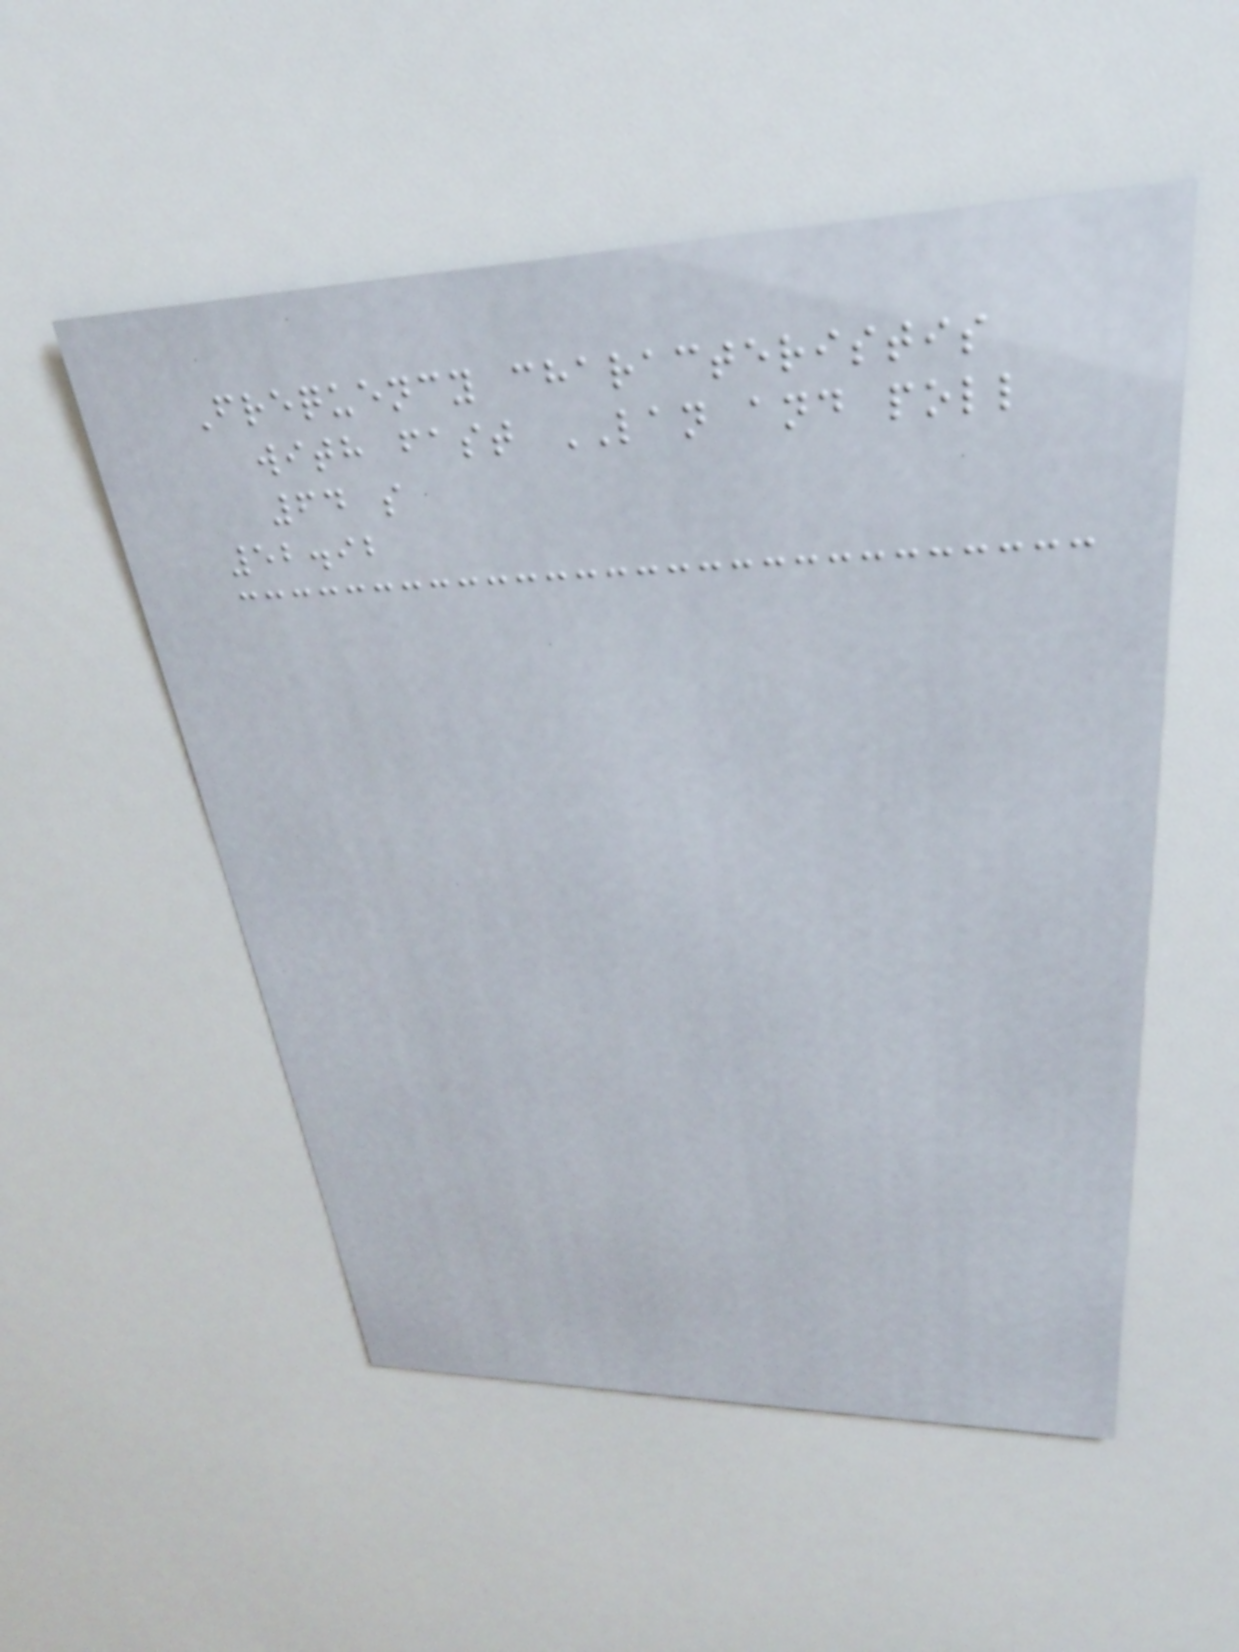Frequency characteristis
with fast LAN and poll
64 s
52.92
